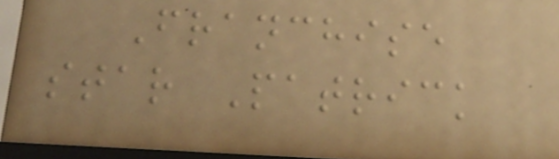Franchise
star Patrick
